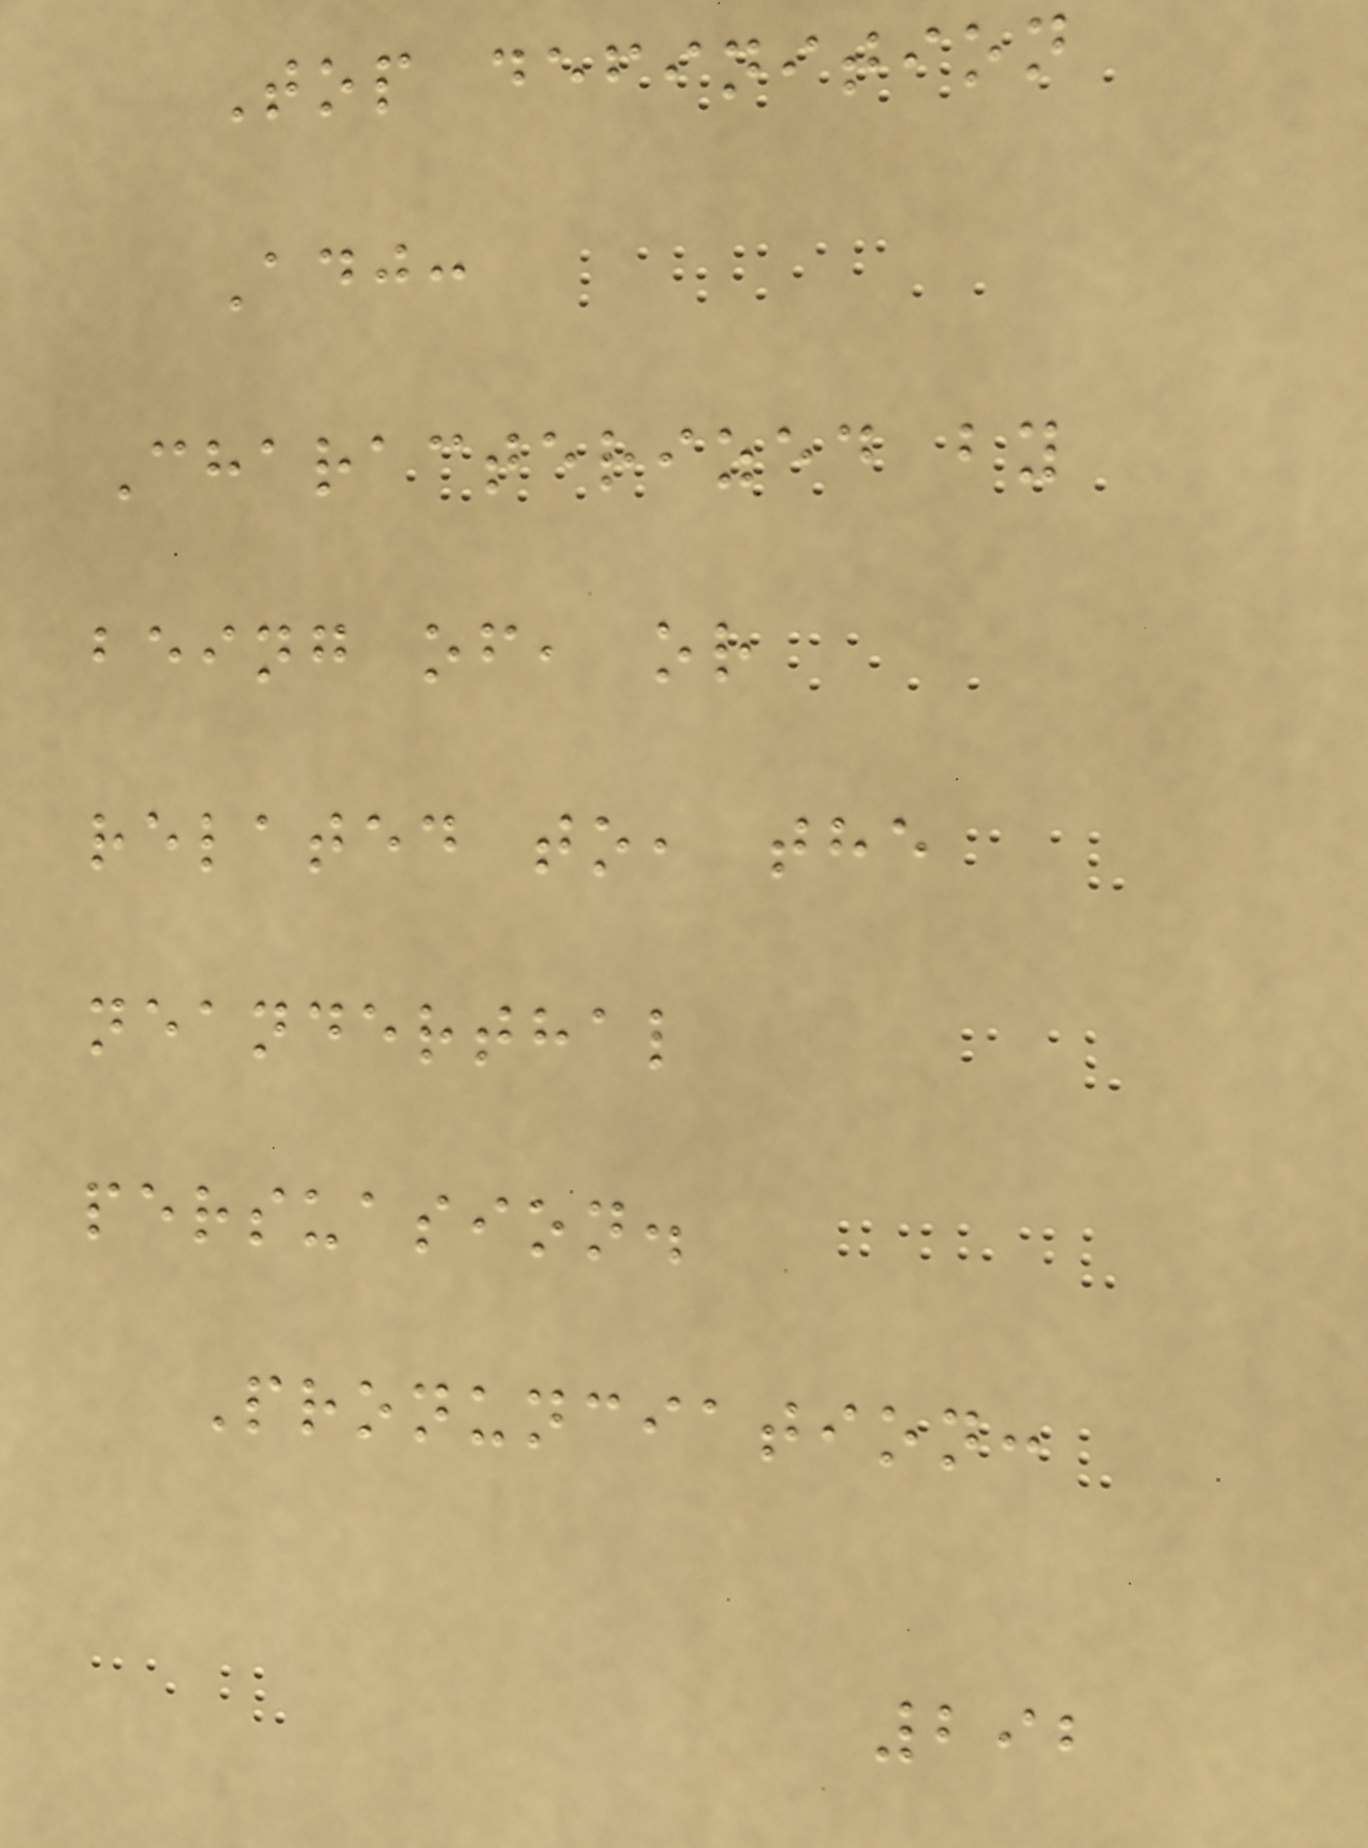Top definition
Adj:
Characterized by
being of, or
related to, the
neanderthal
persuasion.
Pronunciation:
292
